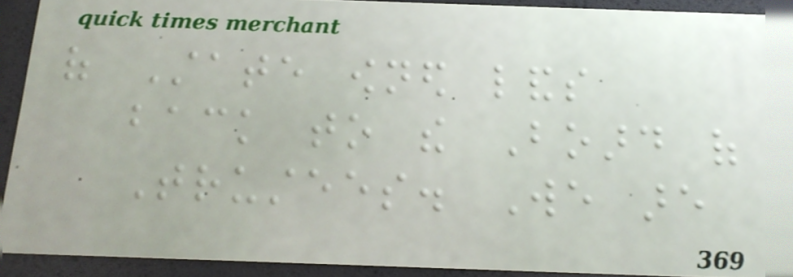of State owned lands
back to the Board of
Trustees. We are
